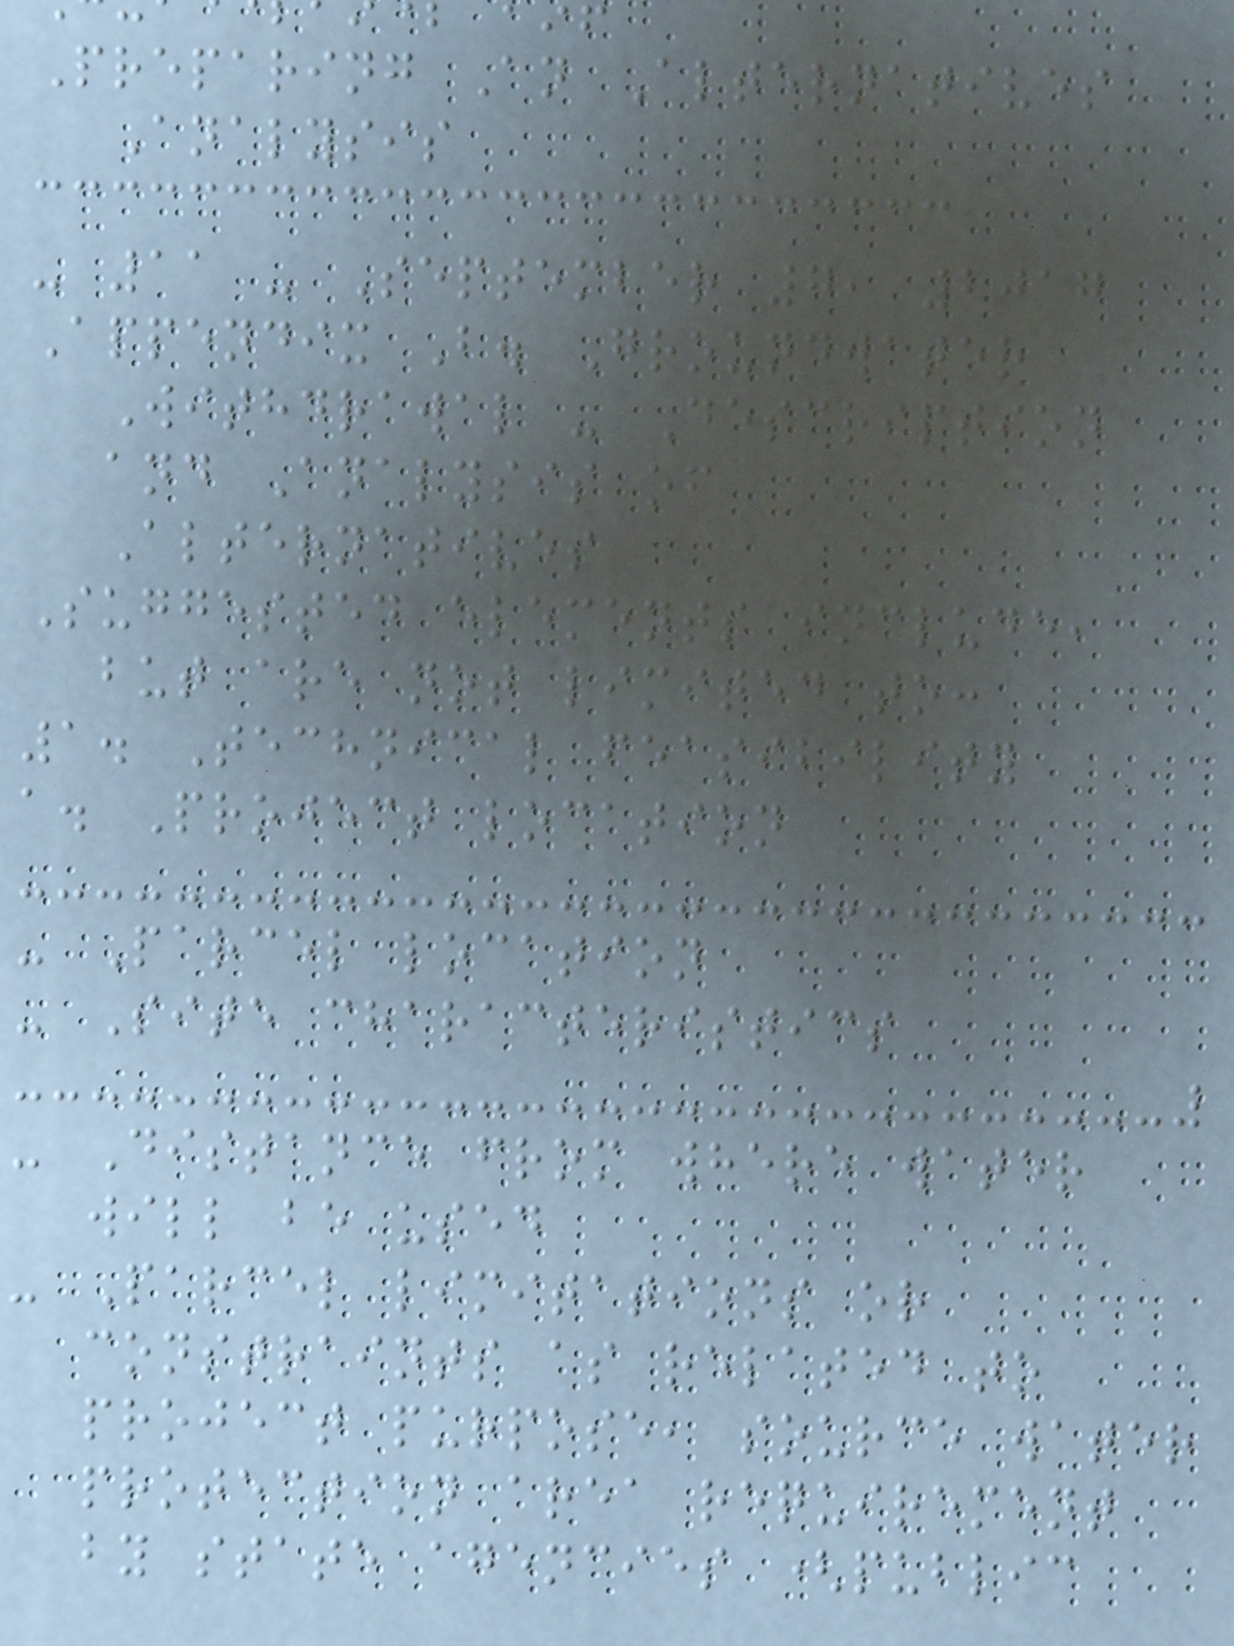Preparing An Alternatives
Analysis
- 11 - September 7, 2017
Appendix B. Groundwater
Withdrawal - Description
and Analysis of
Alternatives
Suggested elements include,
but are not limited to:
1. Technical feasibility
a. Project location
- Parcel location
- Site characteristics
- Distance from where water
will be used
- Parcel limitations or
constraints as related to
project purpose, source water
protection area requirement
by state agencies (public
